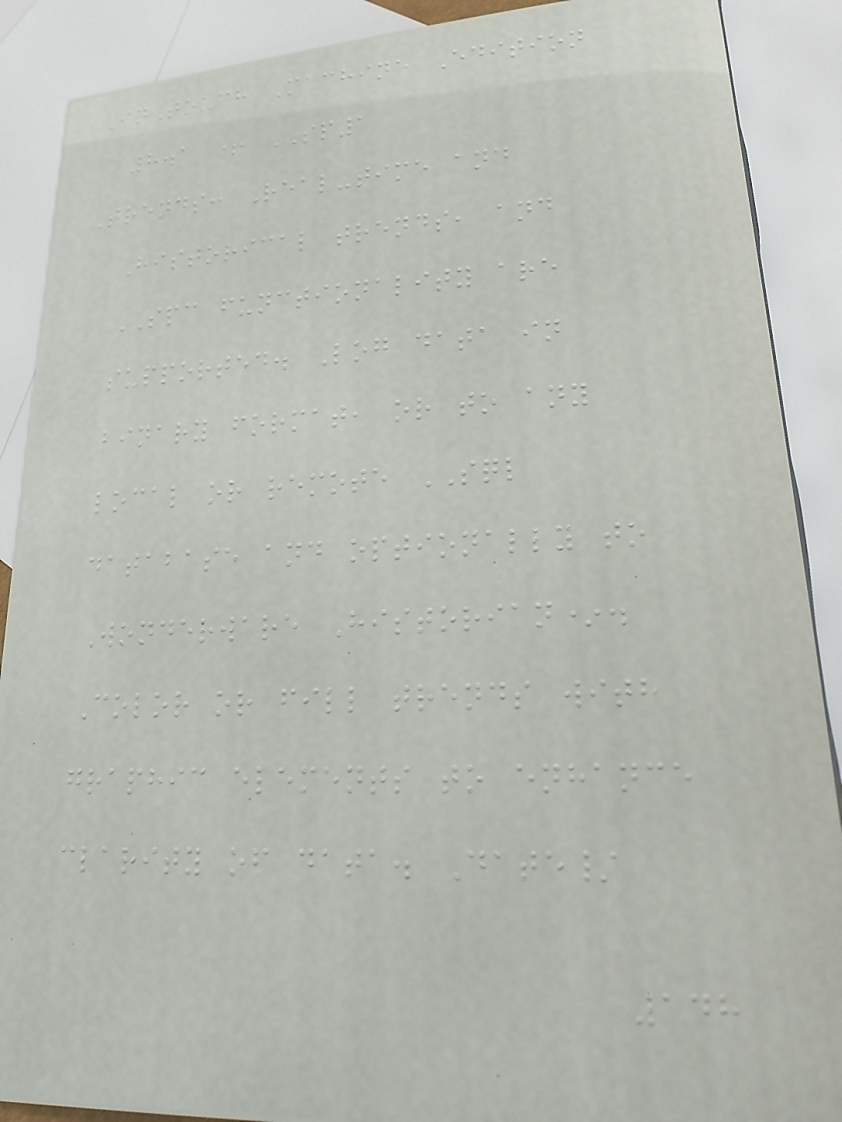InTouch Machine Edition
8.1 + SP1
Trends: Real-time and
Historical trends, and
SPC functionality are
supported. Log data in
binary format, or to any
local or remote SQL
database and optionally to
Wonderware Historian*.
Color or fill trends with
graphic elements to enhance
clarity of data. Date/
148
